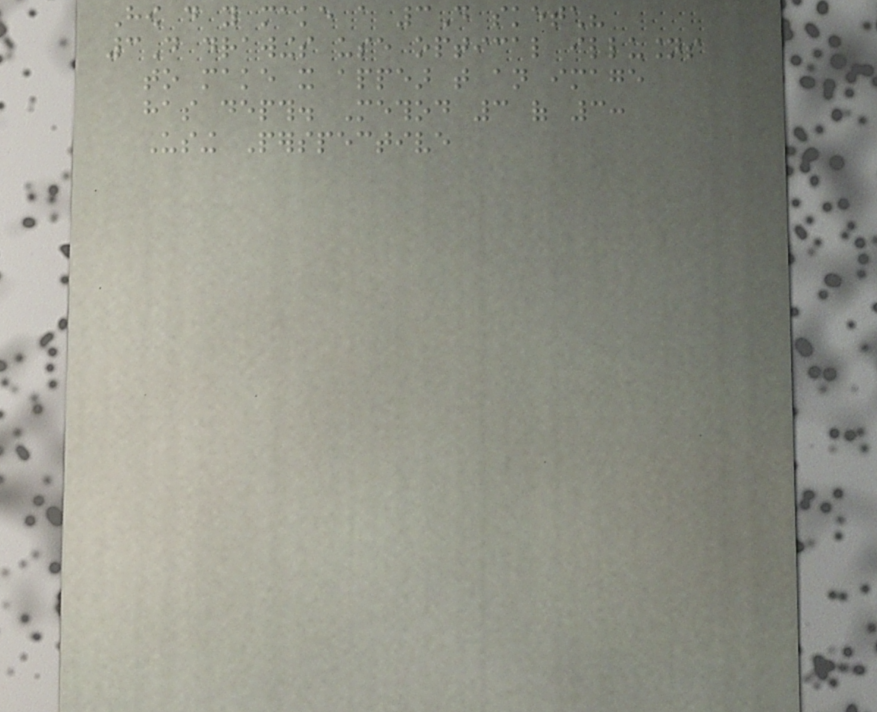How do you make a 3D sketch?
3D drawings use optical illusions
to make it appear that an image
has depth. Method 3 of 3:
Using Perspective
